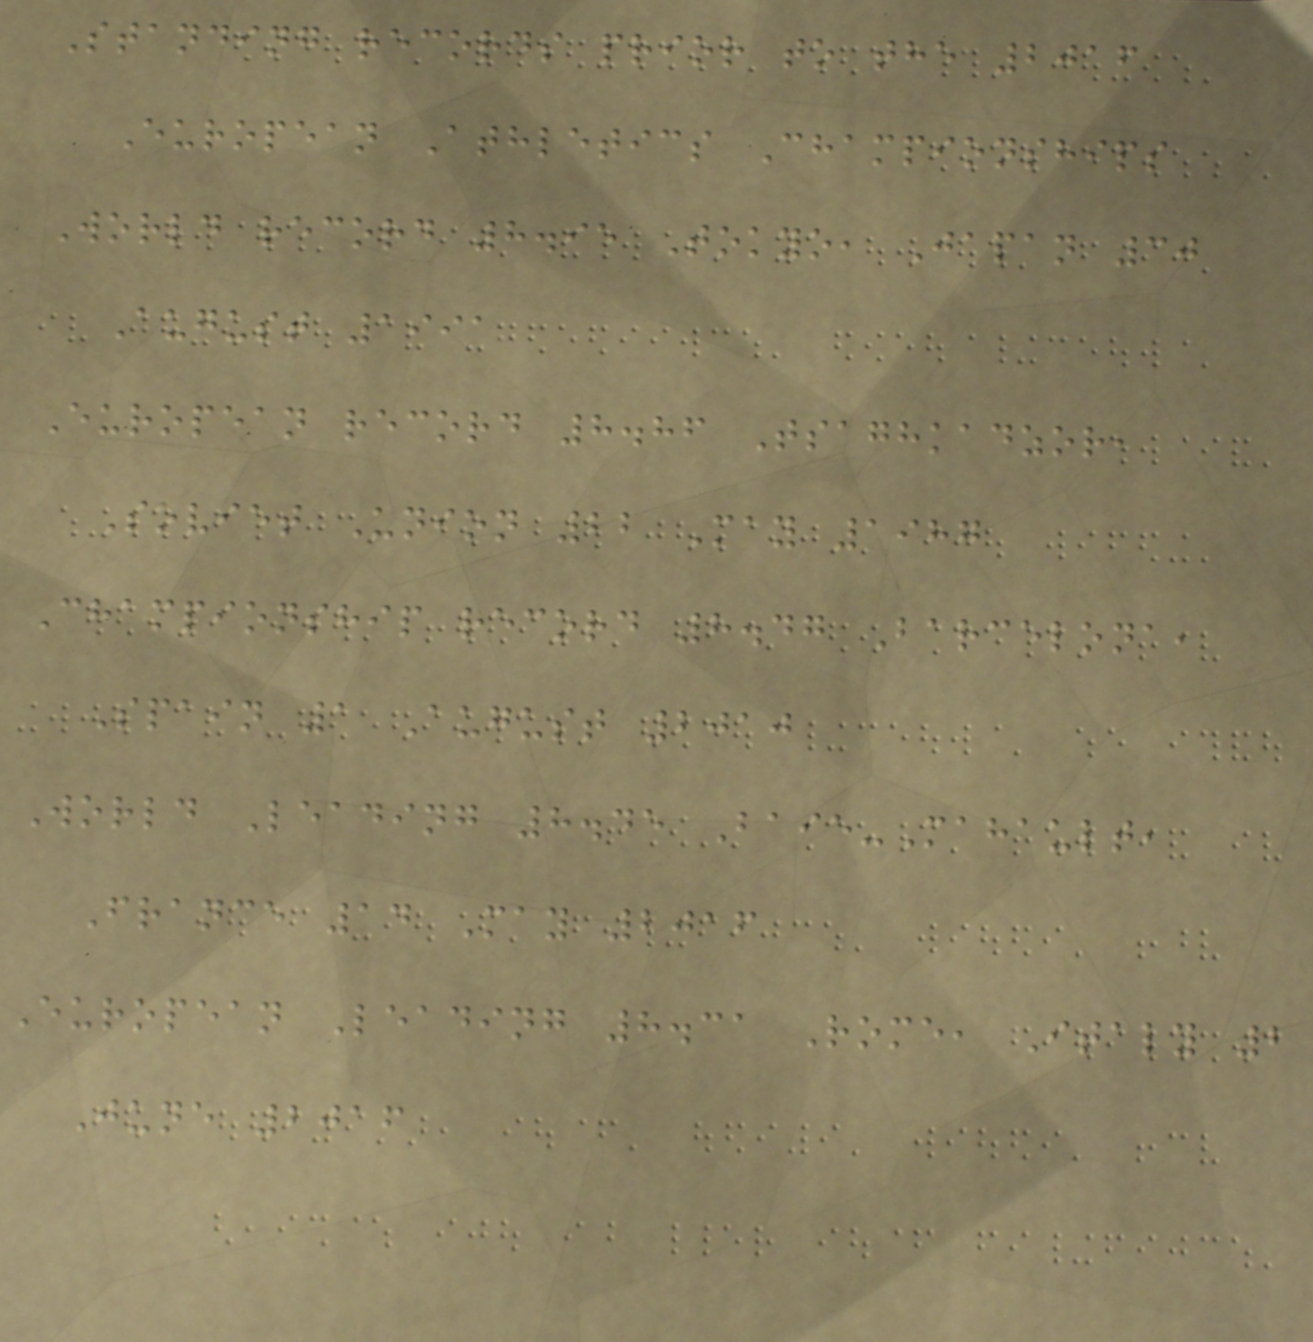Standing records prior to the 2016
European Athletics Championships
World record 8.95 Tokyo, Japan 30
August 1991
European record 8.86 Tsaghkadzor,
Soviet Union 22 May 1987
Championship record 8.47 Barcelona,
Spain 1 August 2010
World Leading 8.45 Baie-Mahault,
France 14 May 2016
European Leading 8.31 Rome, Italy 2
June 2016
